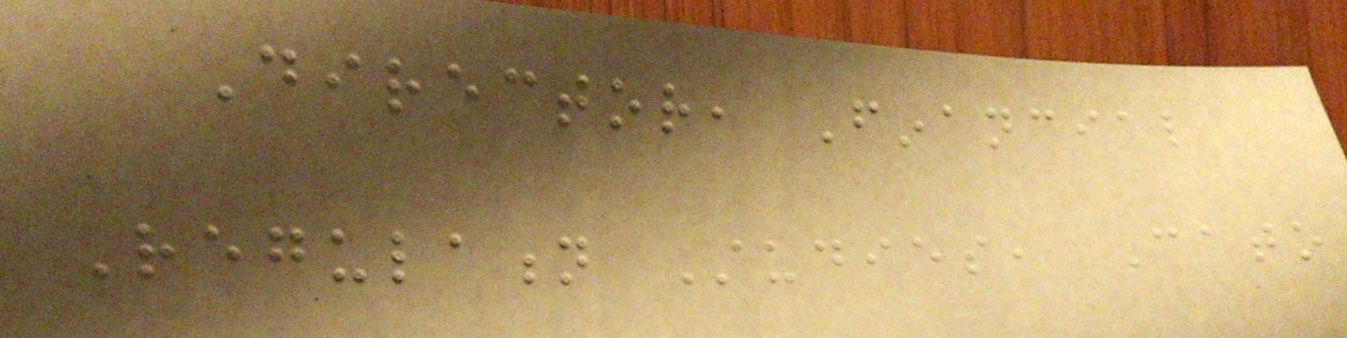Director, Financial
Regulation Studies, Cato
